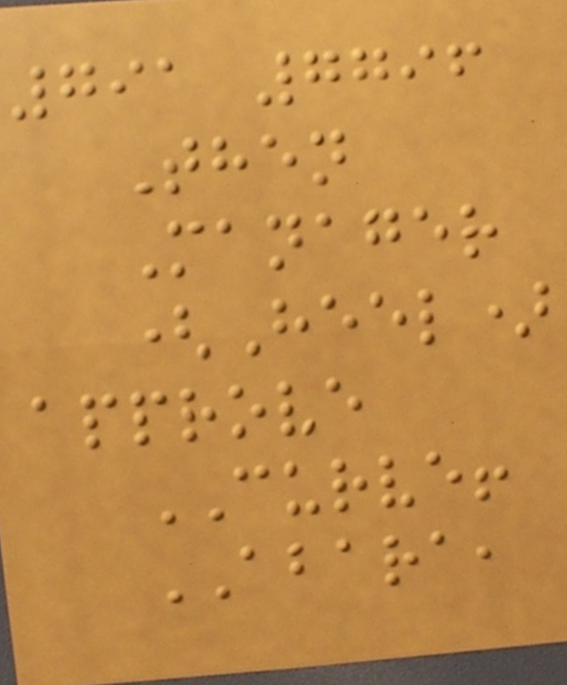791 7796
Then
Manager
(Heel)
approve
CURVE!
ABARA,
